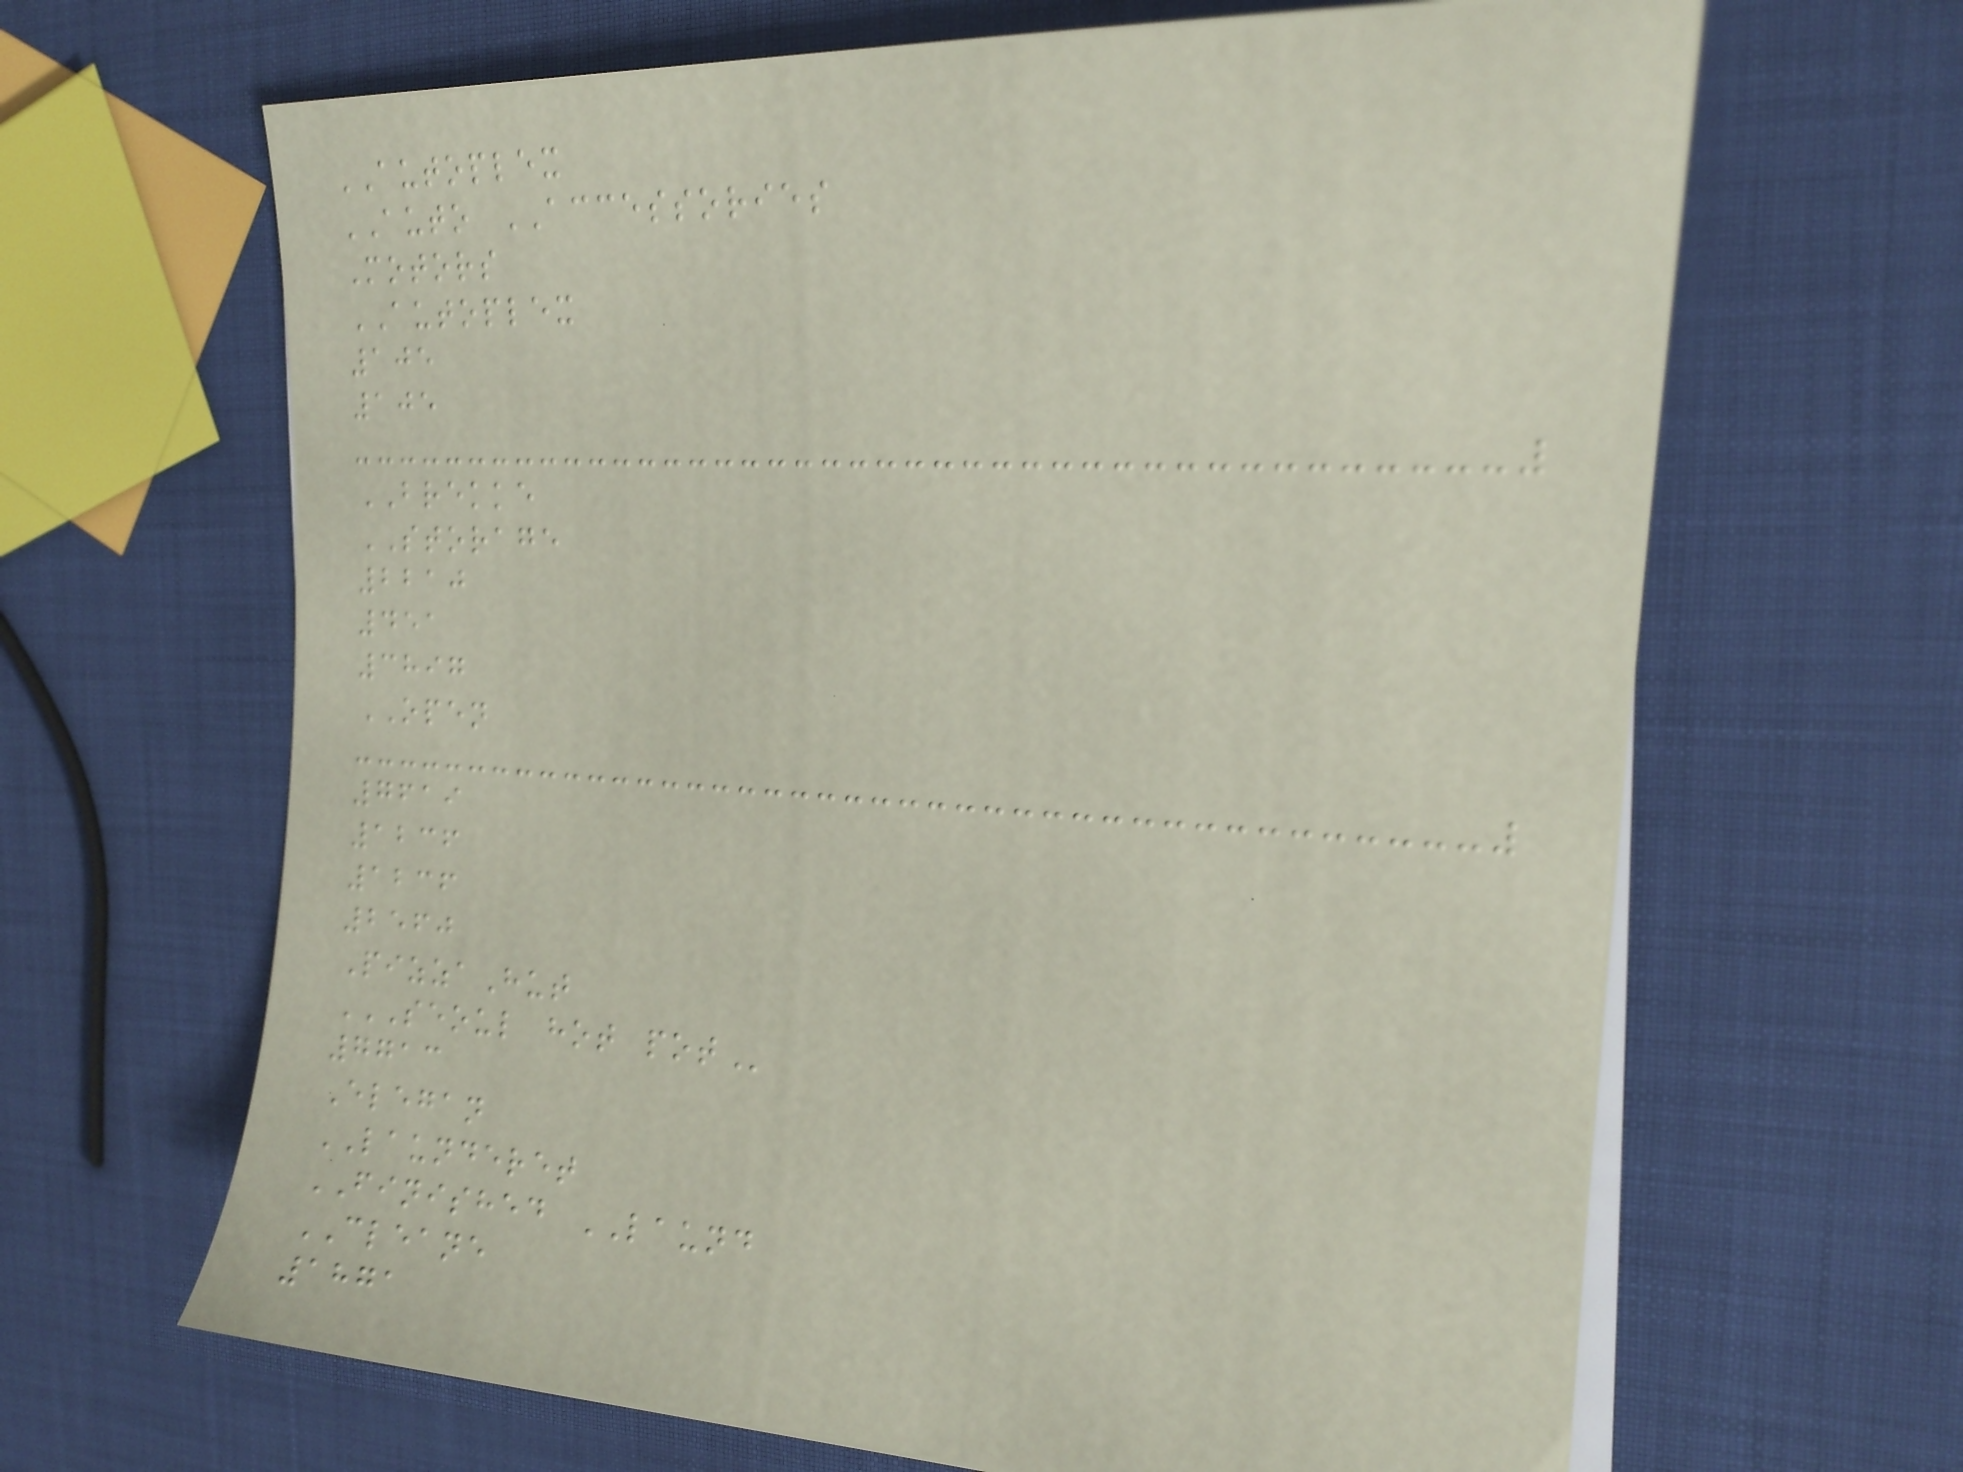AUTOPLEX
AUTO ACCESSORIES
Motors
AUTOPLEX
105
105
BREKKE
STORAGE
2210
451
3897
OPEN
7619
1236
1236
2560
PizzaHut
SEOUL HOT POT
7713
Elegan
LAUNDERET
FINISHED LAUND
CLEANE
1871
